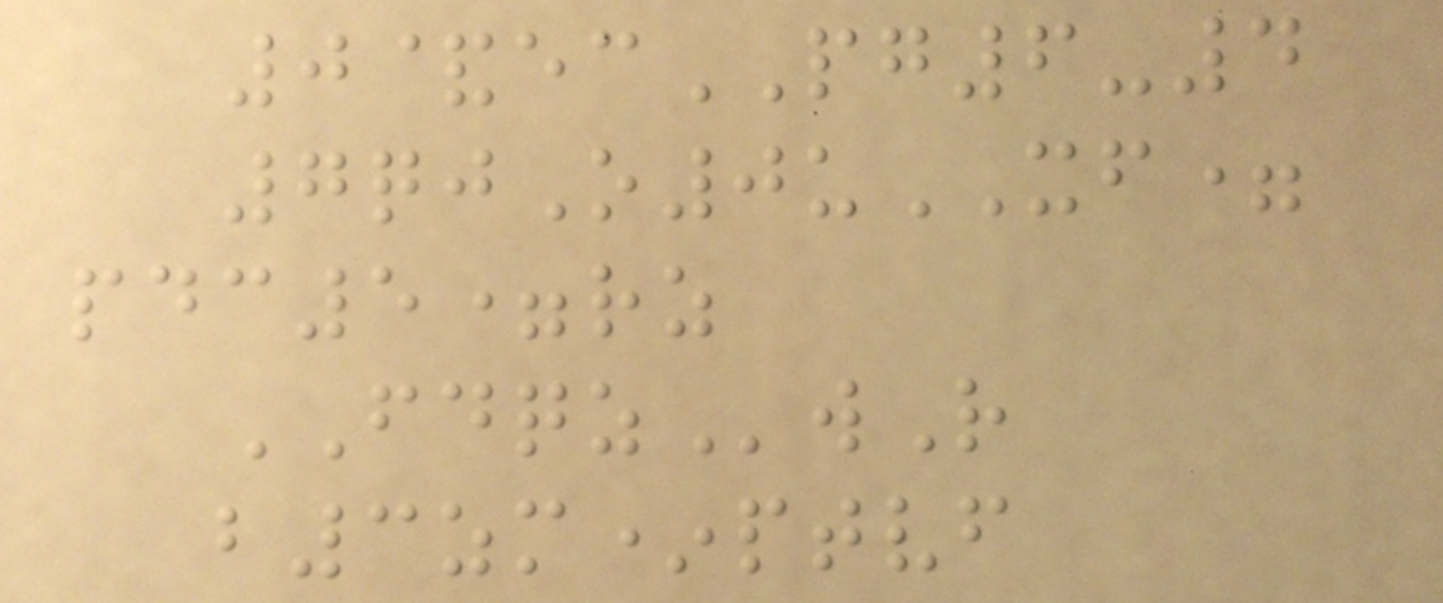0&ecPG6-4
7qjO0uXF=
pdc5=rz
FDQZwR
b3zm*ptvf
